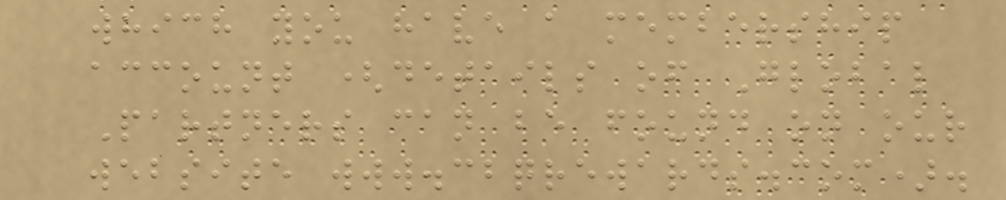which you have a membership
account (details of Global
Partners can be found on our
website www.cbqrewards.com).
